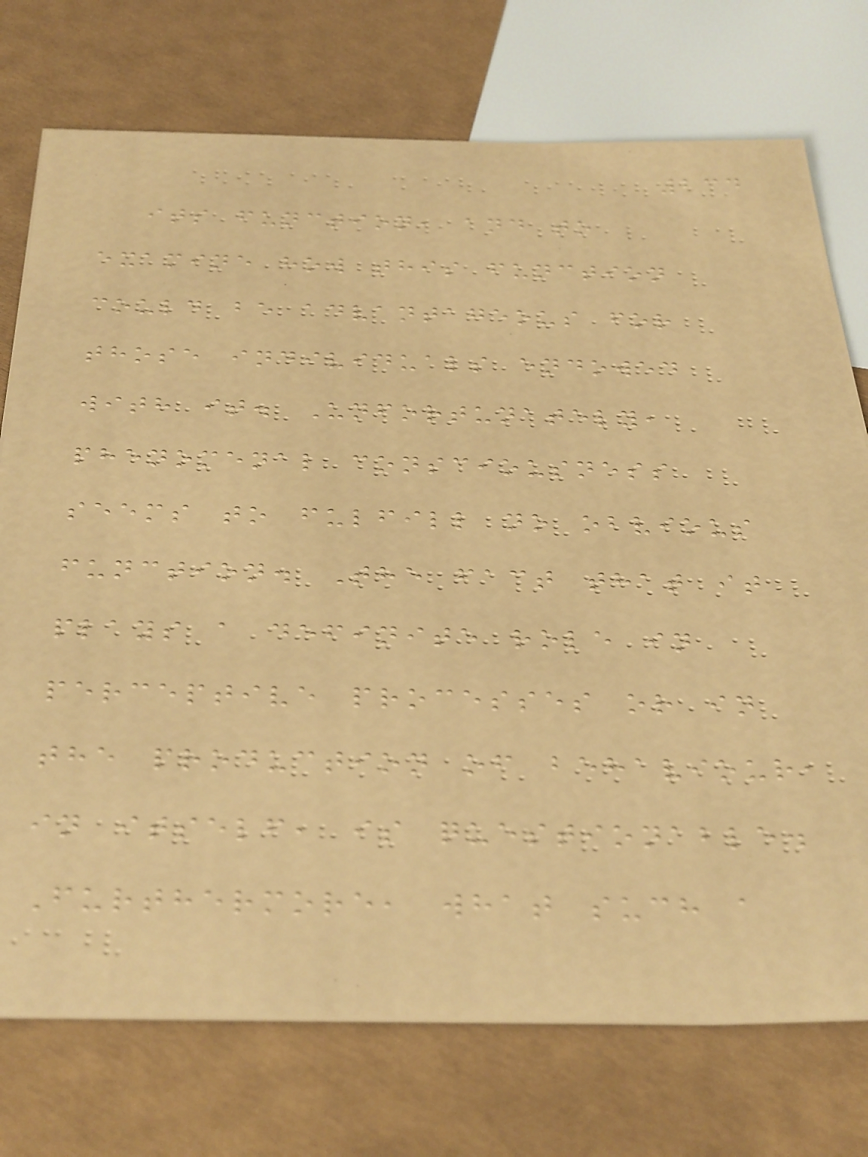234
its function, and to
examine how this function
could be advantageous for
those individuals endowed
with it. Unfortunately,
phenomenal consciousness
seems to fulfill no obvious
function. The fact that it
plays a definite role in
perceptive processes or in
the production of behaviour,
in itself, is questionable.
Furthermore, what such a
